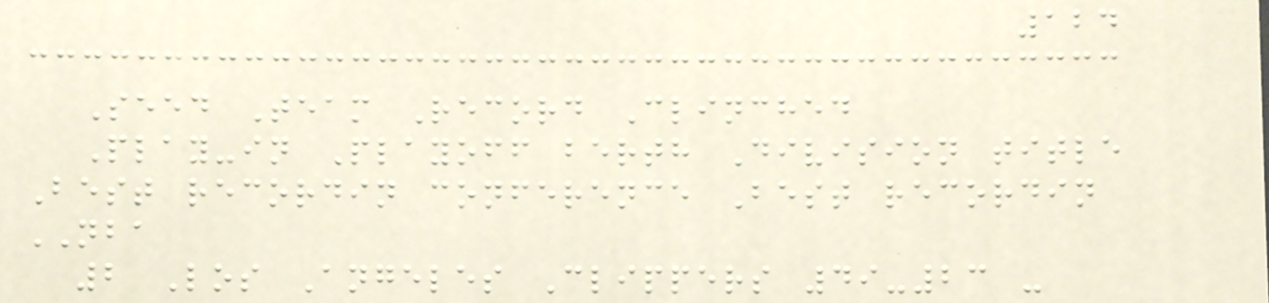124
Seed Team Record Clinched
Play-in Playoff berth Division title
Best recordin conference Best recordin
NBA
2 Los Angeles Clippers 49-23 -
